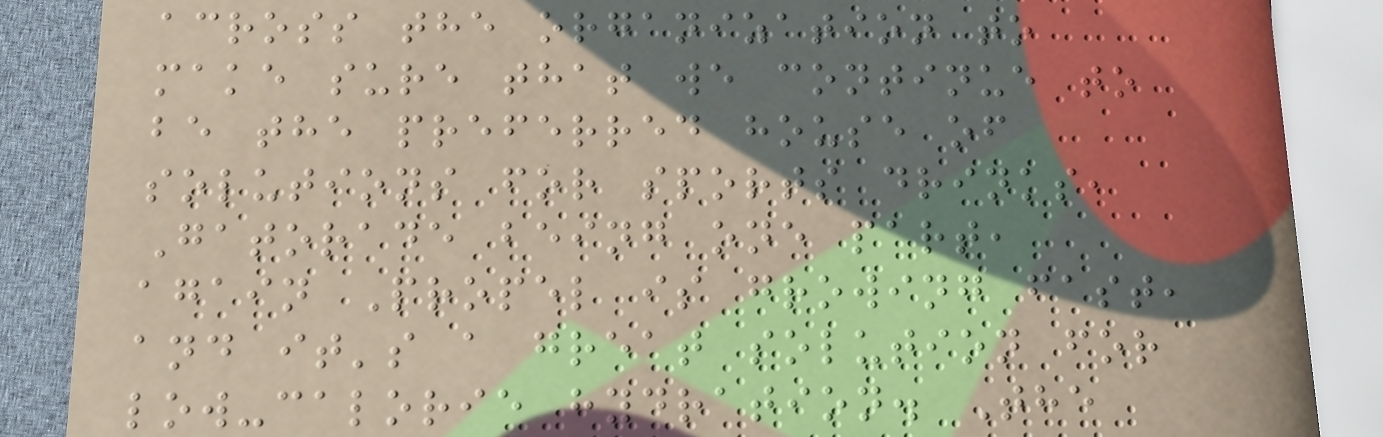across the organization to
make sure that we continue to
be the preferred house of
solutions for sports drinks,
Gatorade being one part,
again Propel is growing fast,
and it's a great solution for
low-calorie hydration. The
